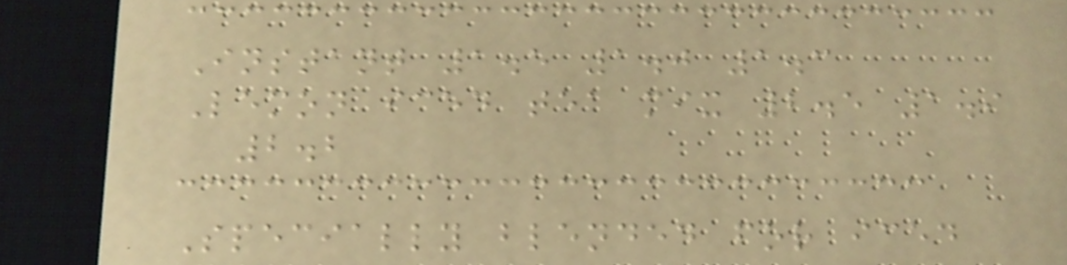Instant 1.5 1.0 1.3
Lemon iced tea mix 2.5 1.9
2.2
Specially blended for iced
